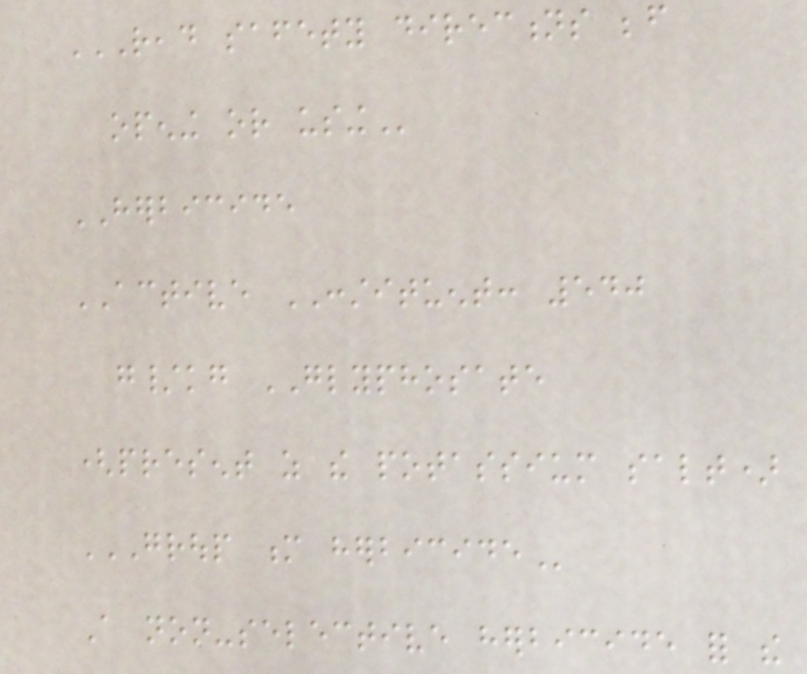READ SAFETY DIRECTIONS BEFORE
OPENING OR USING
HERBICIDE
ACTIVE CONSTITUENT: 540
g/kg GLYPHOSATE
(present as the potassium salt)
GROUP M HERBICIDE
A non-selective herbicide for the
